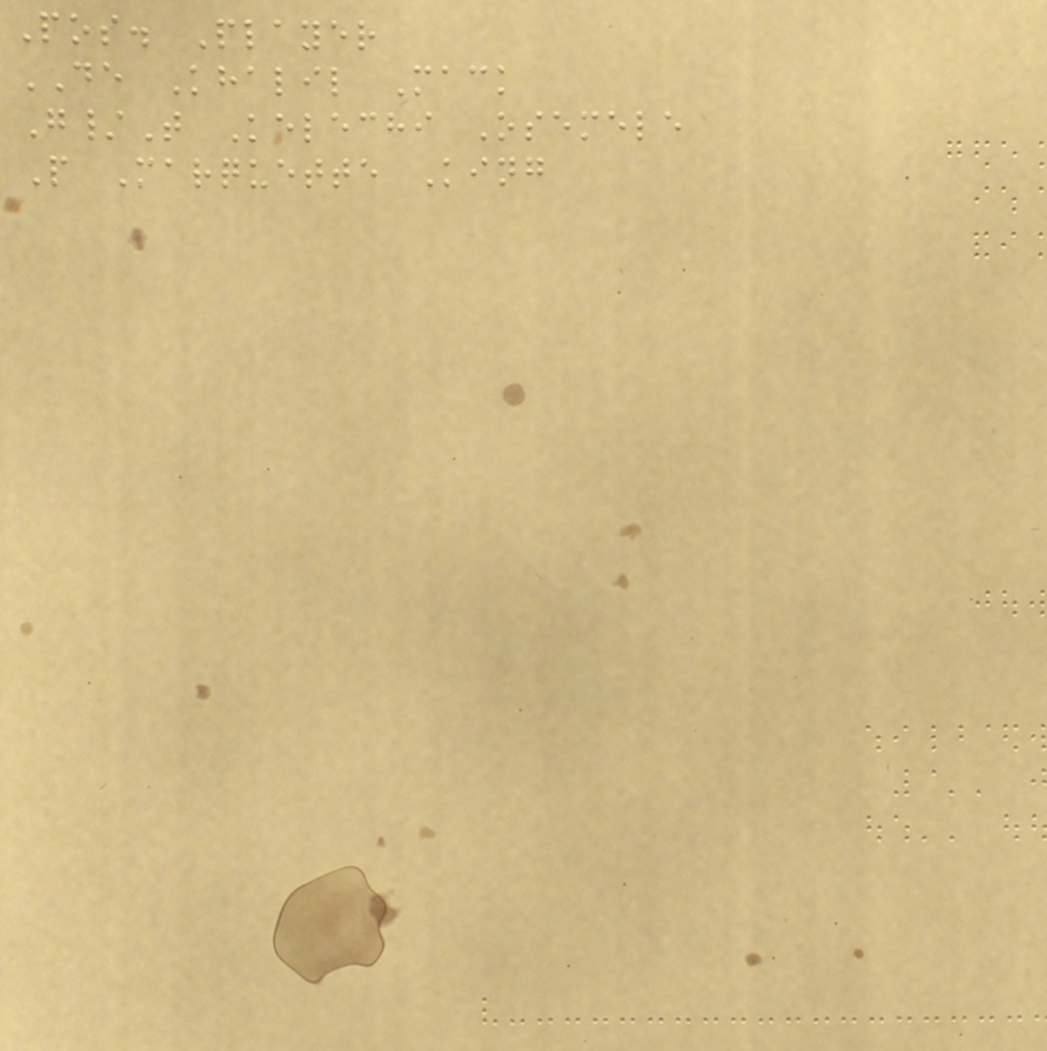Pos. Player
DE Khalil Mack
G/T Kelechi Osemele
P Marquette King
